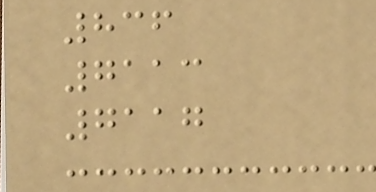836
7113
7117
